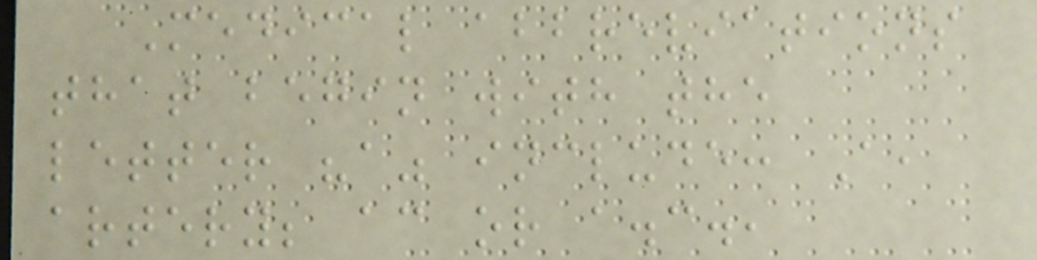Medical abbreviations
that begin with the
letter "a" include: A,
artery; ac or a.c.,
